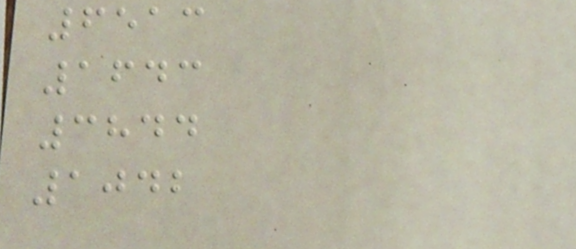6513
1643
3844
1042
